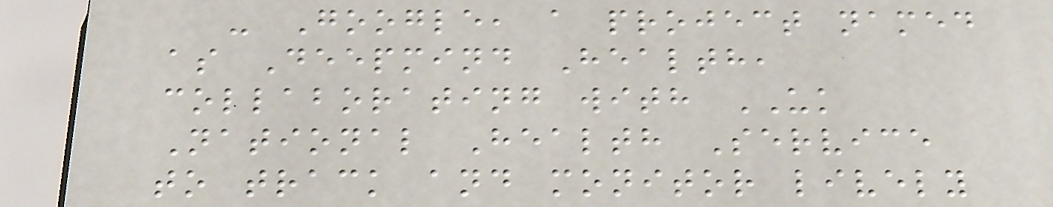- Google, a project named
as Deepmind Health,
collaborating with UK
National Health Service
to track and monitor lively
